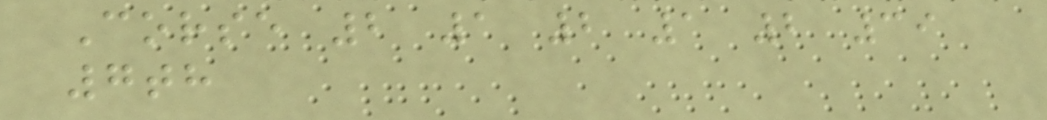Corse 2 1 2 1 2 39
7th
